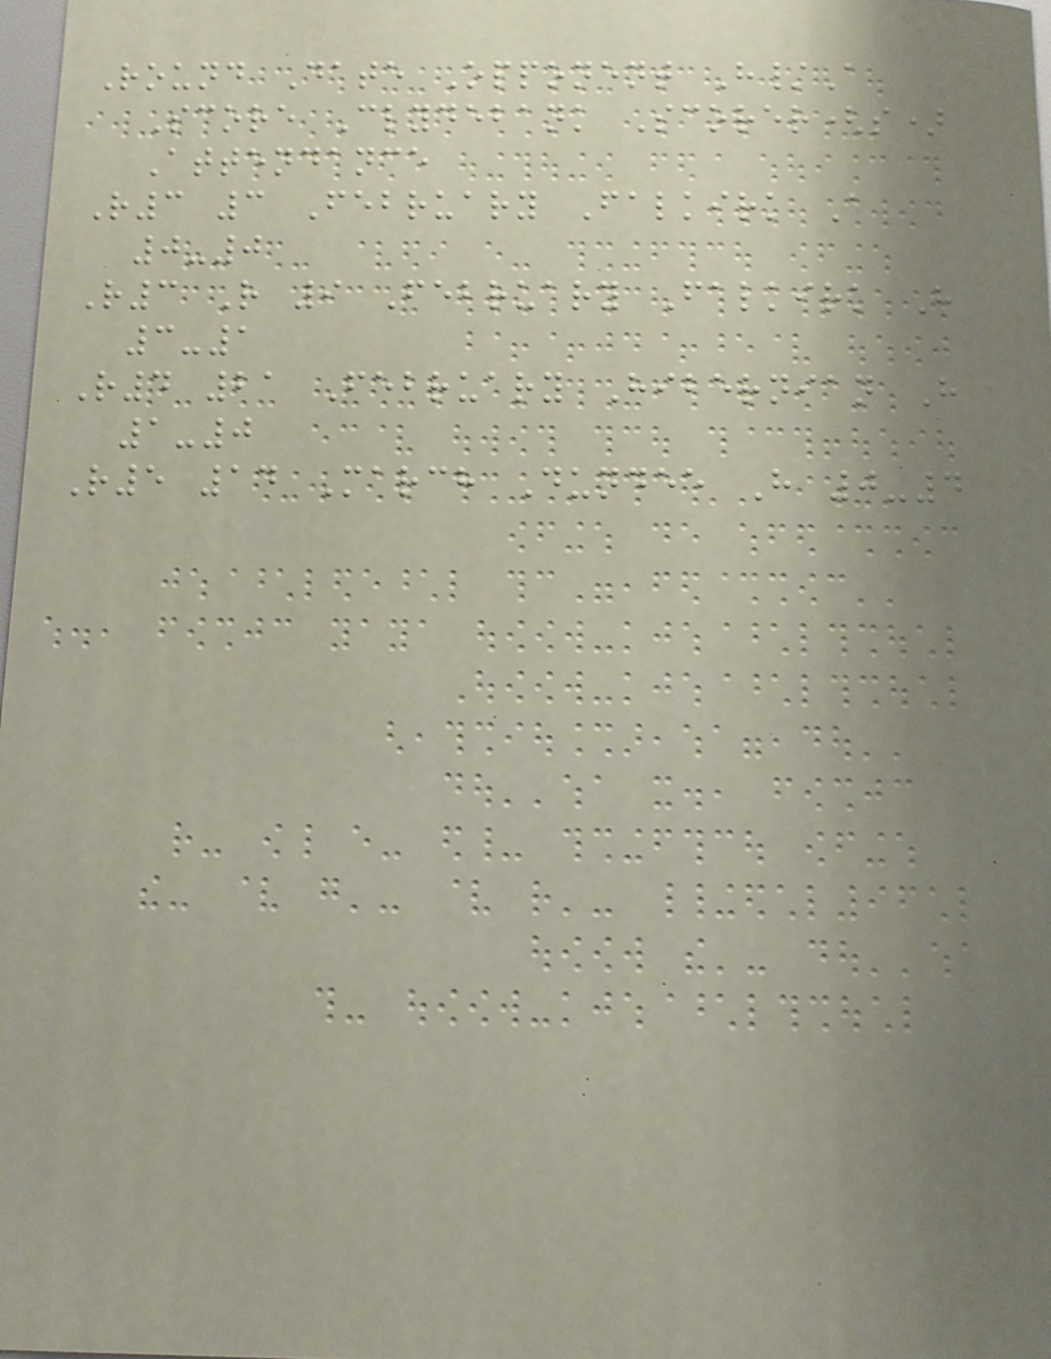Round Date Opponent H/A
Score Clydebank Scorer(s)
Attendance
R3 3 February Falkirk A
0-0
R3 R 9 February Falkirk H
3-1
R4 21 February Hibernian H
1-0
R5 14 March Dundee H 0-4
